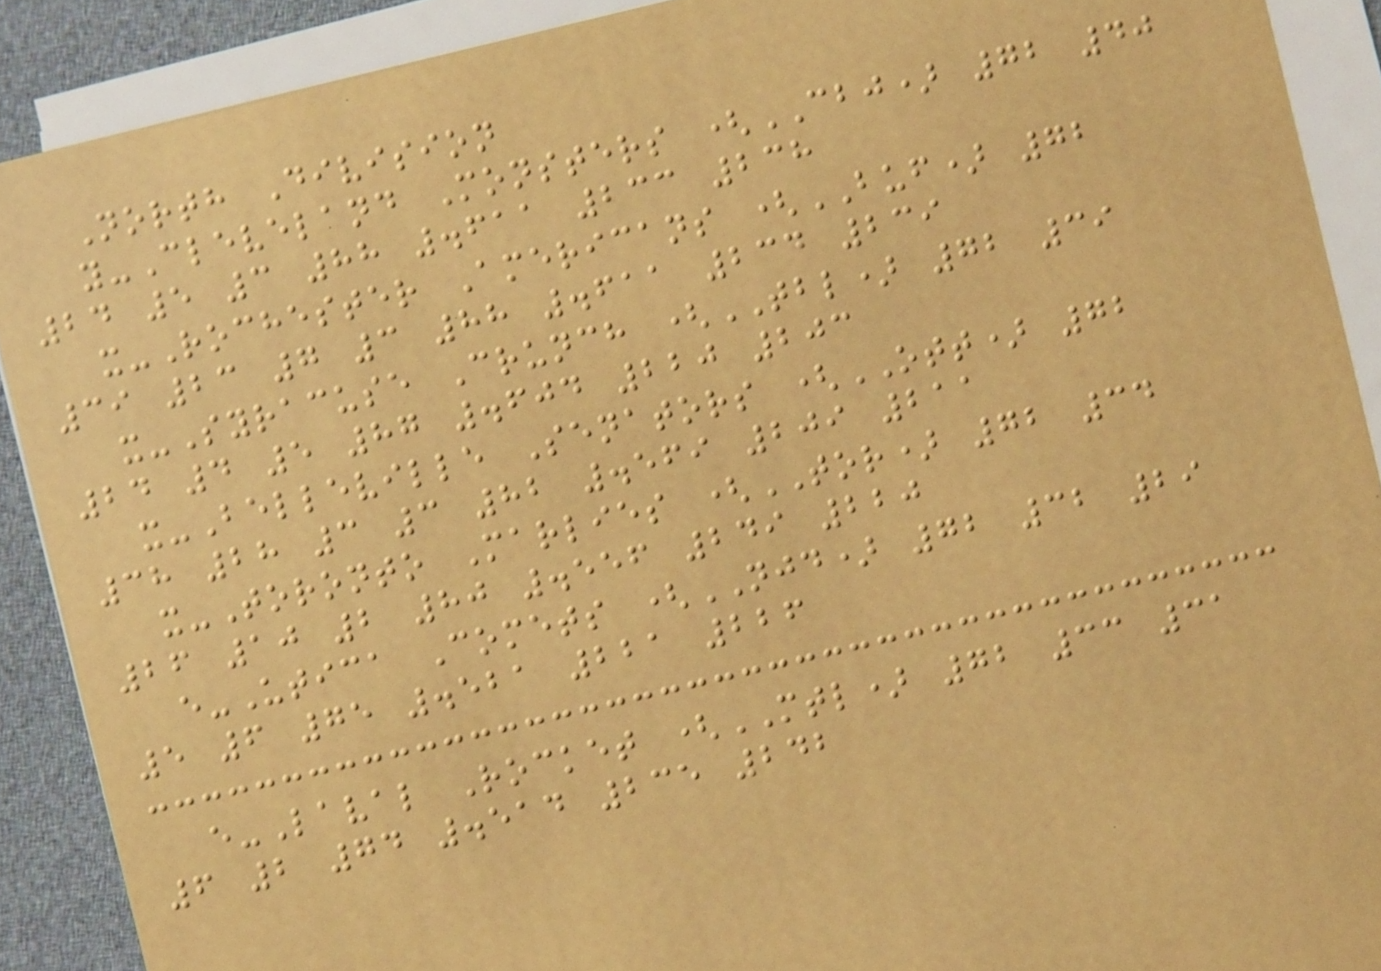North Division
y-Cleveland Monsters (CBJ) 72 40
24 5 3 88 .611 233 238
x-Rochester Americans (BUF) 72
39 23 7 3 88 .611 234 239
x-Syracuse Crunch (TBL) 72 39
24 4 5 87 .604 220 203
x-Belleville Senators (OTT) 72
38 28 3 3 82 .569 209 211
x-Toronto Marlies (TOR) 72 34
26 10 2 80 .556 249 220
e-Utica Comets (NJD) 72 32 29
5 6 75 .521 221 226
e-Laval Rocket (MTL) 72 33 31
6 2 74 .514 235 242
